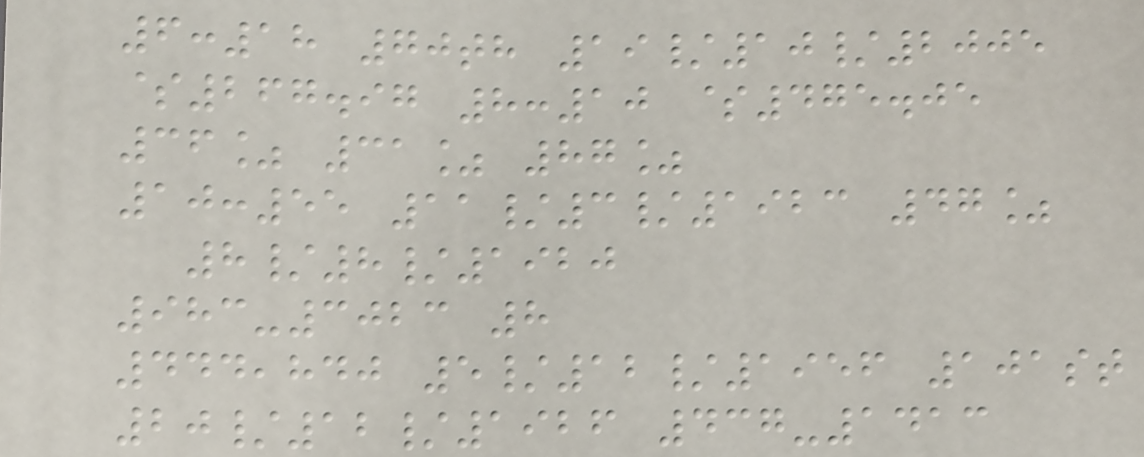6:18 70th 19/10/2005
$267.97 8:10 $475.05
36% 31% 87%
10:55 11/3/1923 47%
8/8/1920
983-3023 8
444,840 5/12/1956 101st
20/12/1926 437-1413
